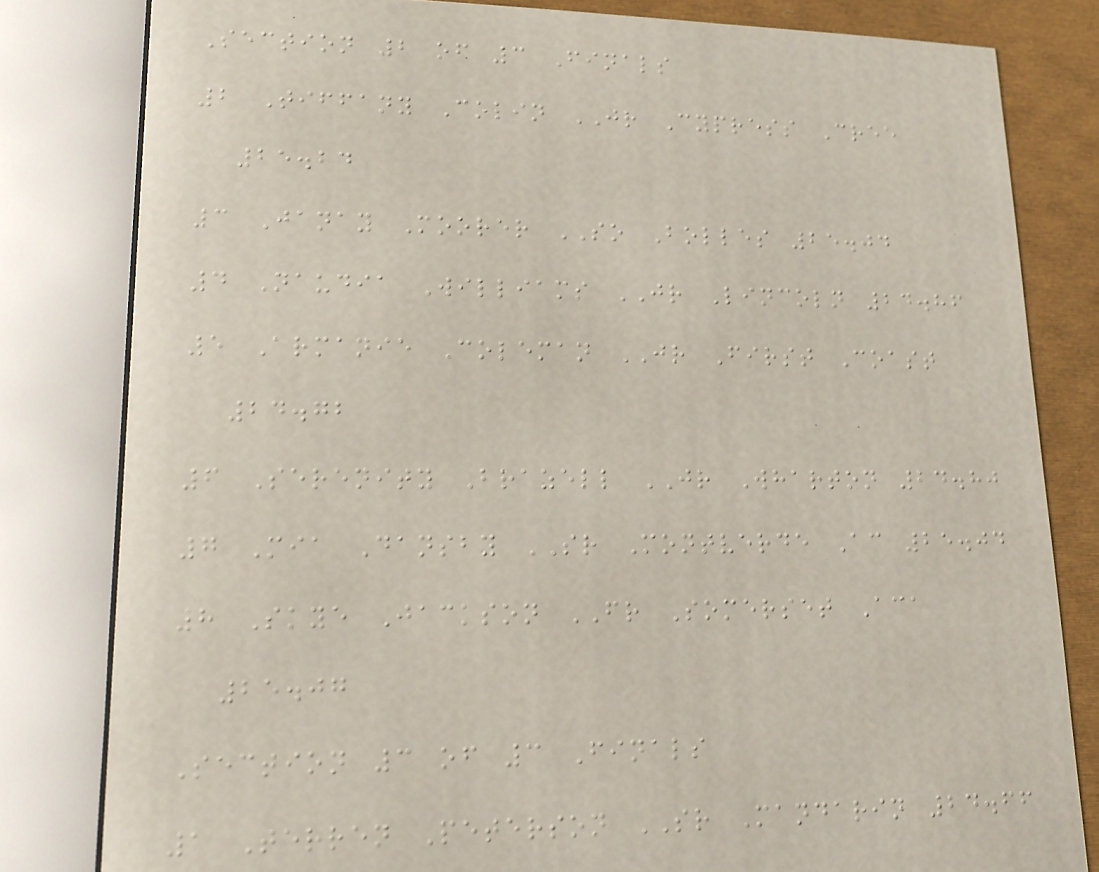Section 2 of 3 Finals
2 Tiffany Colin JR Cypress Cree
25.24
3 Janay Moorer SO Bolles 25.04
4 Naudia Williams JR Lincoln 24.86
5 Armanie Coleman JR First Coast
24.72
6 Serenity Brazell JR Wharton 24.80
7 Mia Dansby SR Montverde Ac 25.04
8 Skye Jackson FR Somerset Aca
25.07
Section 3 of 3 Finals
1 Terren Peterson SR Mandarin 24.66
